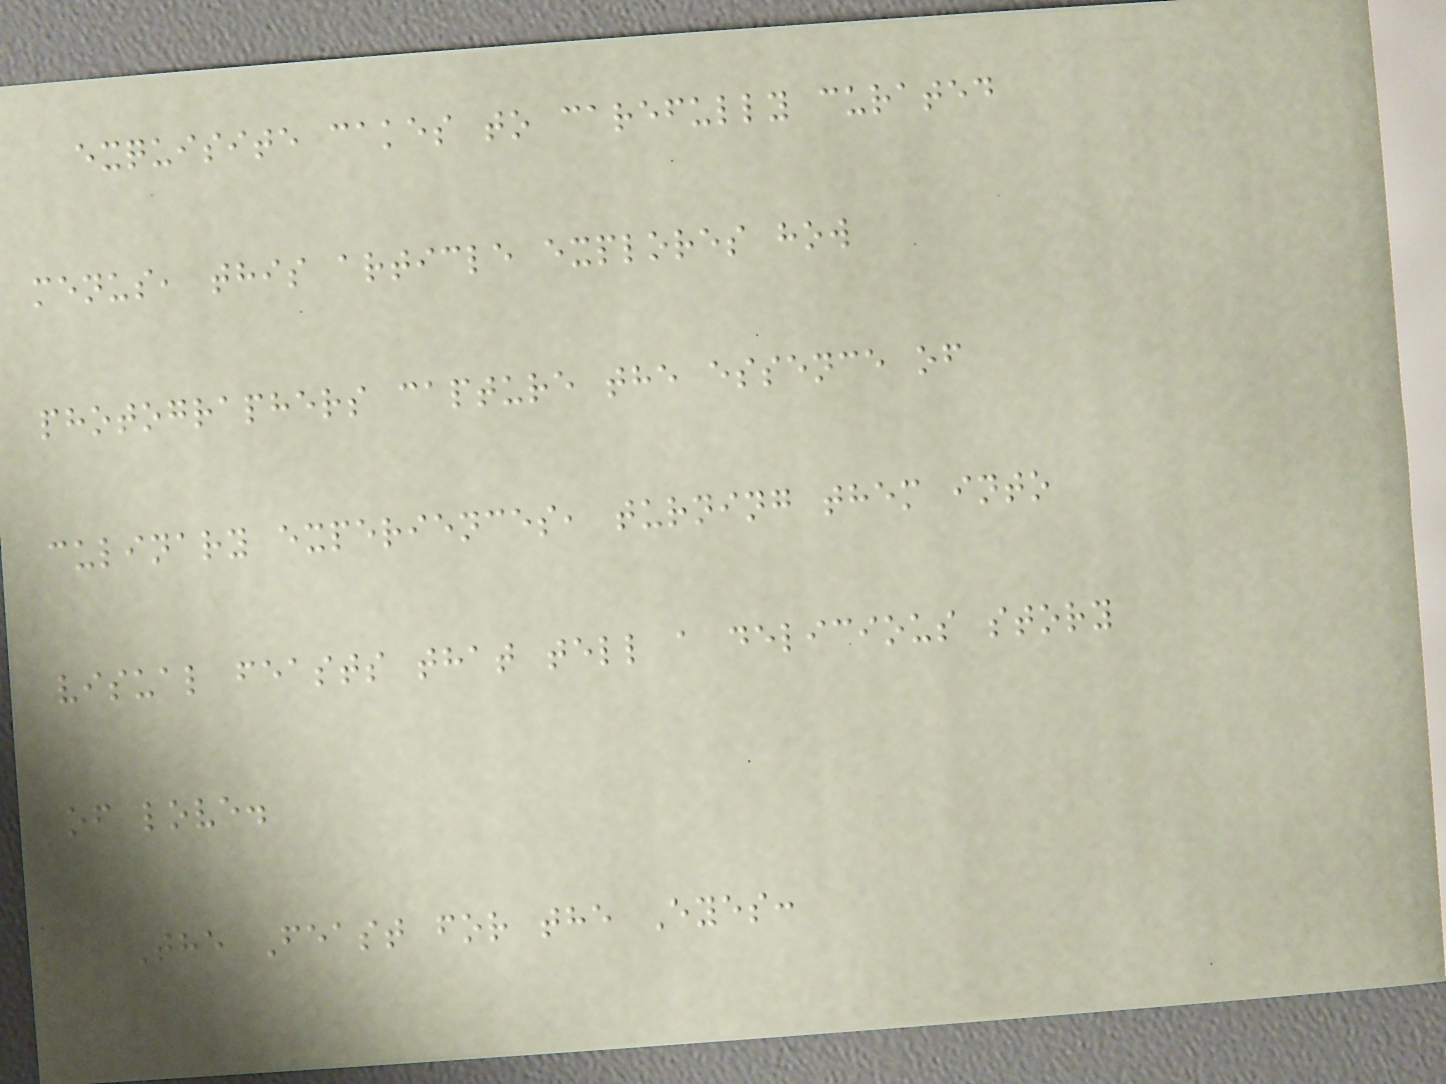exquisite cakes to carefully curated
menus, this article explores how
photographers capture the essence of
culinary experiences, turning them into
visual feasts that tell a delicious story
of love.
The Feast for the Eyes:
